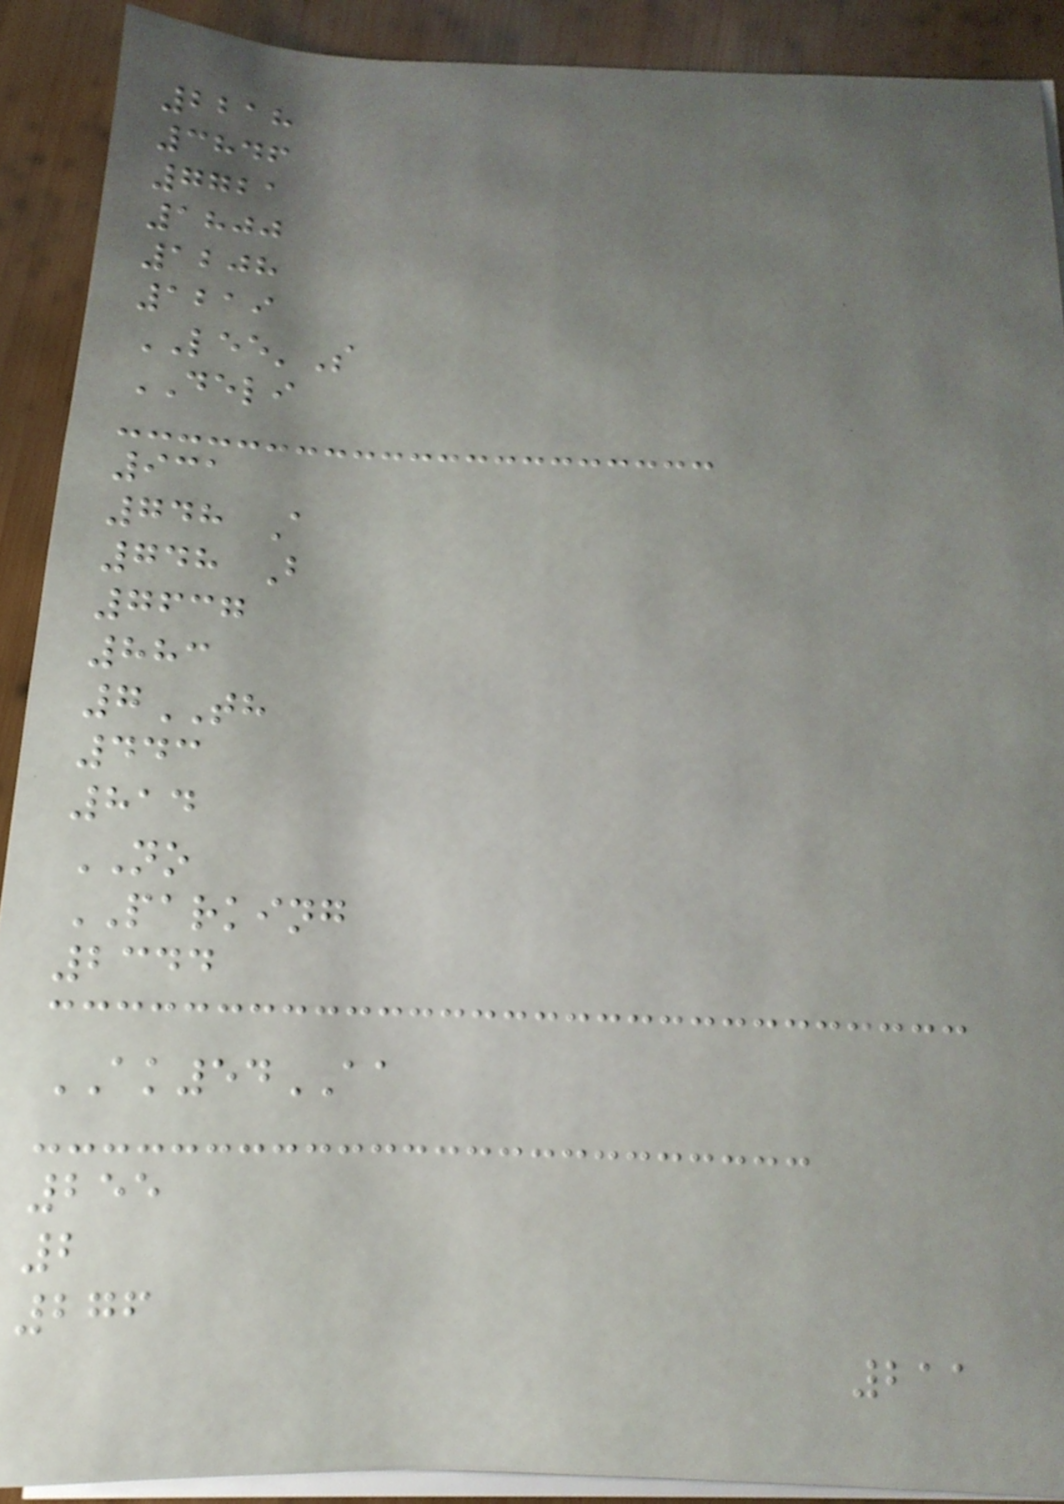2218
3846
7721
1800
1208
1219
LEE'S
DELI
931
748 A
748 B
7637
883
7TH
443
814
NO
PARKING
2344
AK54AA
255
2
276
211
